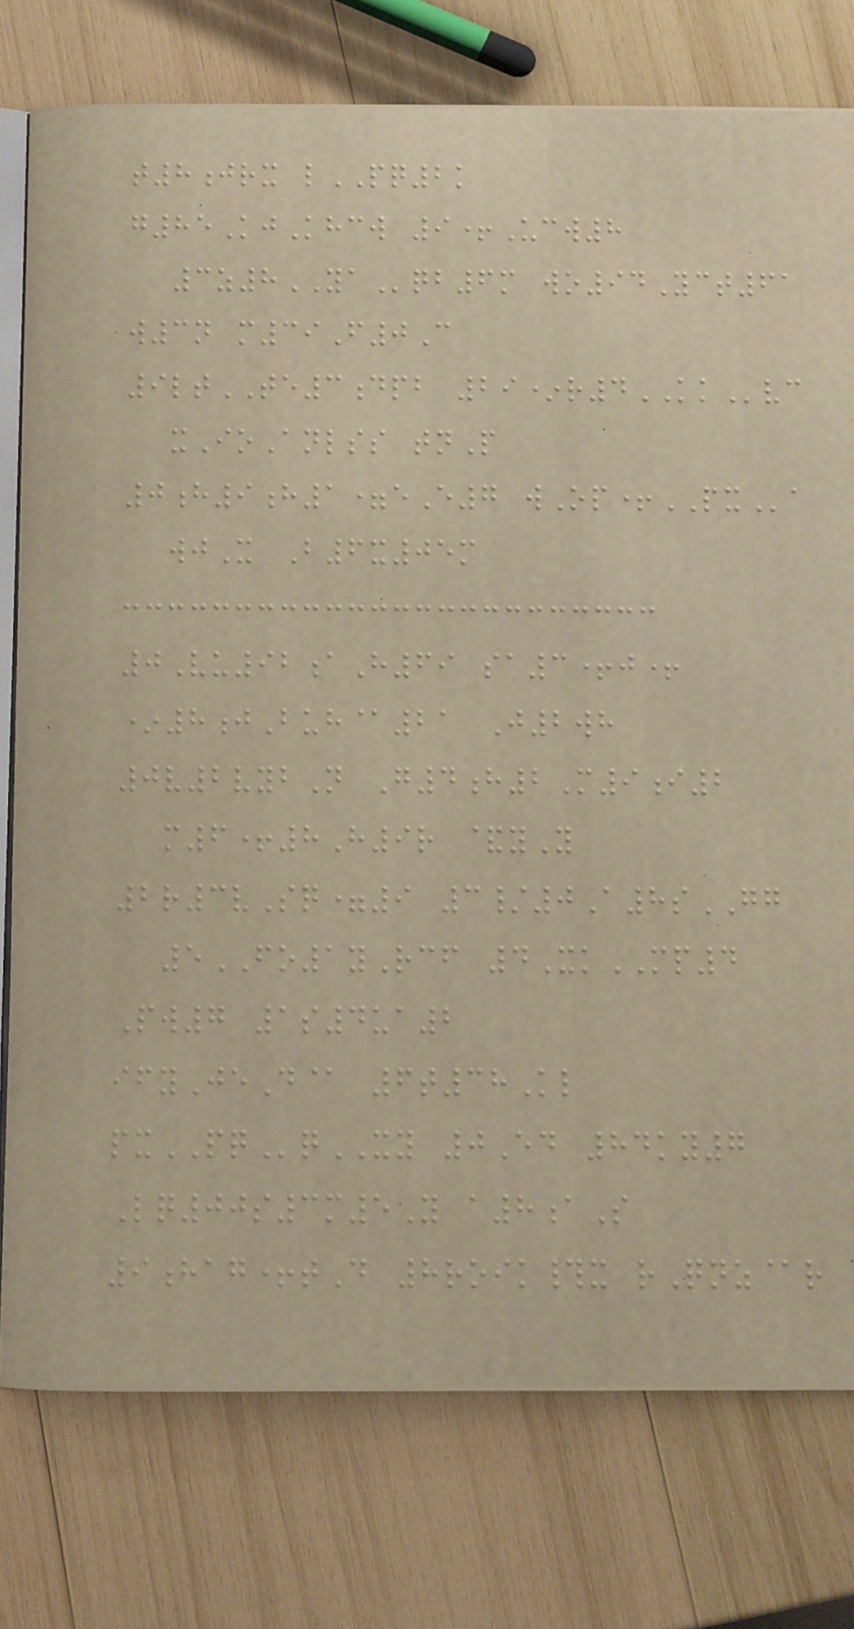t8jrx lPQ2k
g85KjKhcw 9+Ucw8
3z8YAqb6m wo94Yct61
w3n m39F0C
9ltTE3dpb 29*r4KKvc
xIoAnlss tnP
0h9h1=eE7 wOp+PXa
wjX B6x05m
0Vu92aH69 sa3+j+
*8jBuh@21 J2wh
0v2vybN G4h2M9i2
m6+8H9r &yY
2r3vSq=9 3/0A8sGG
5FO1yRcf 4XkMP4
Pw7 1s4ua2
ifyJeD@ 6t38Kl
pxPQqXY 0Ed 84ky7
Lq00s3m5Y a8aS
9hag+tD 8roik#x rQnz@r
